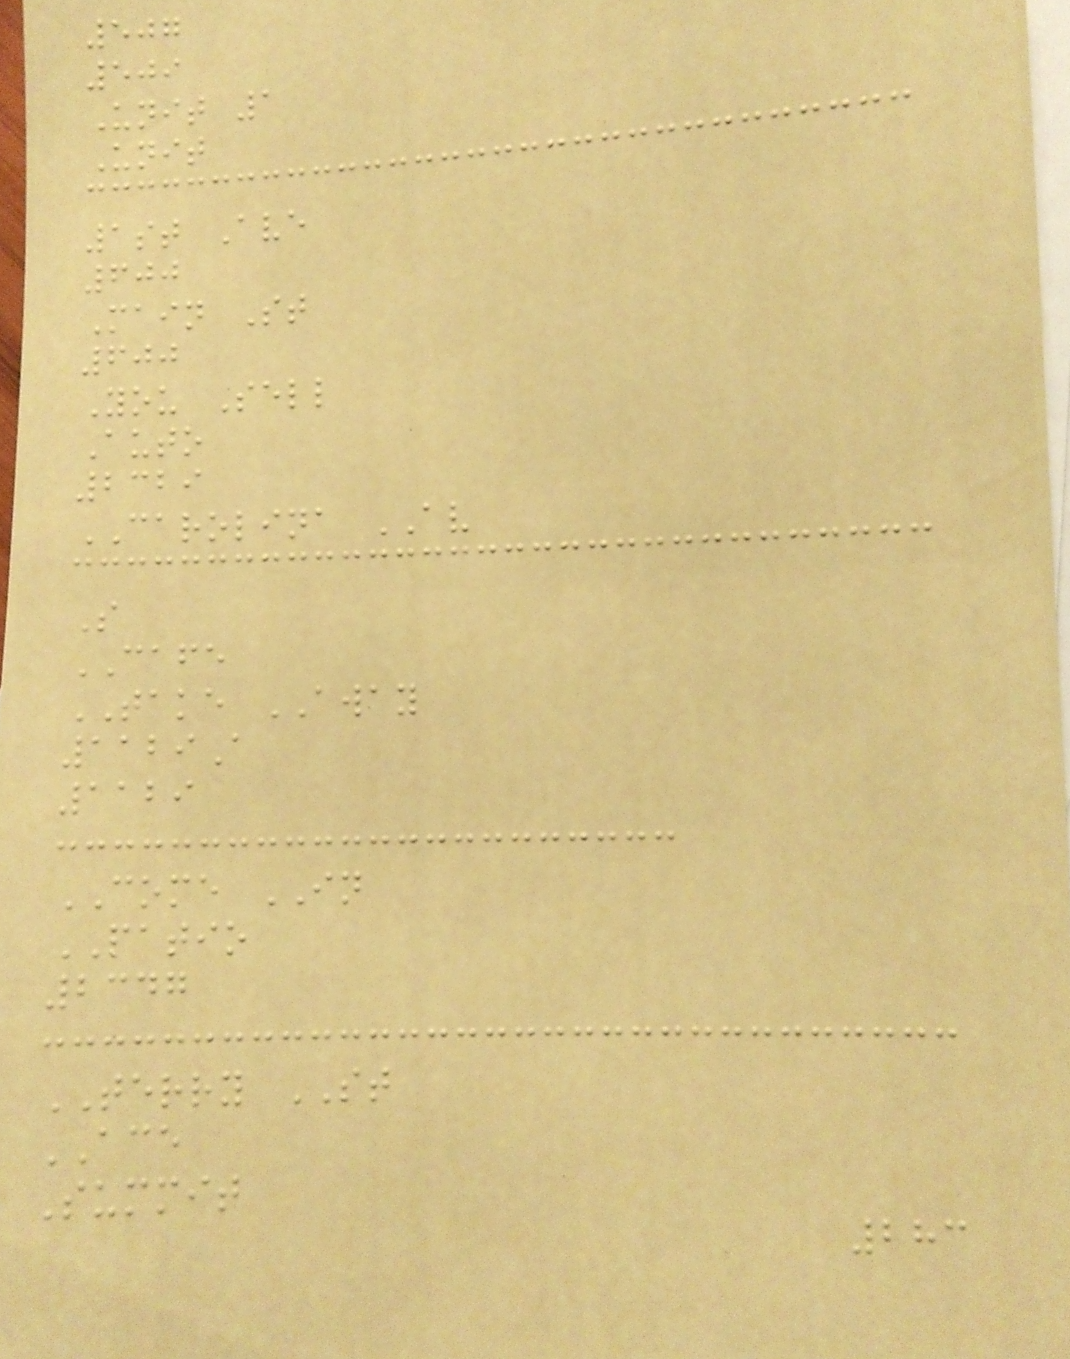507
509
Unit 1
Unit
1st Ave
600
Main St
600
You Sell
Auto
2329
CAROLINA AV
S
CAFE
TAKE AWAY
1129A
1129
COME IN
PATIO
2347
TERRY ST
ACE
Summit
283
